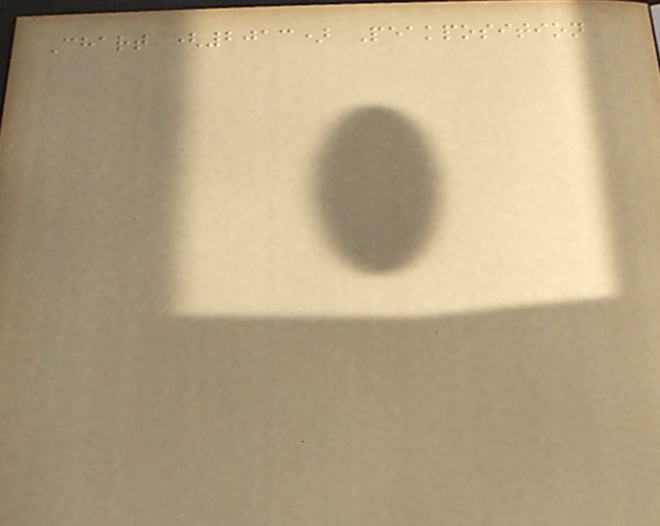Chart (2013) Peakposition
